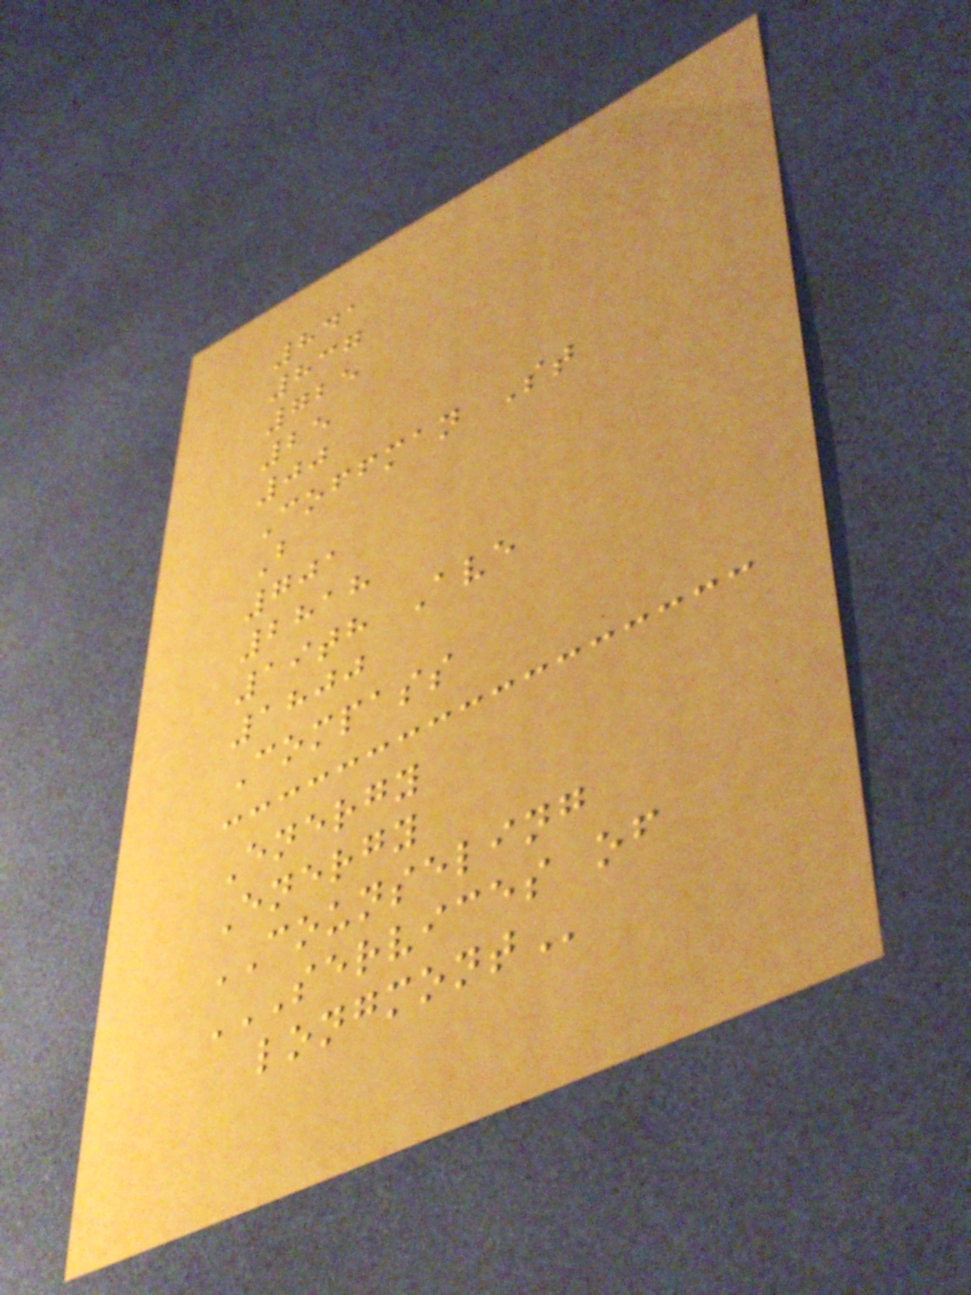841
837
725
25
00
Coffman St
B
701
2818
19th Ave
1800
Compass
Energy
Energy
COUNSELING
SERVICES OF
LONGMONT
